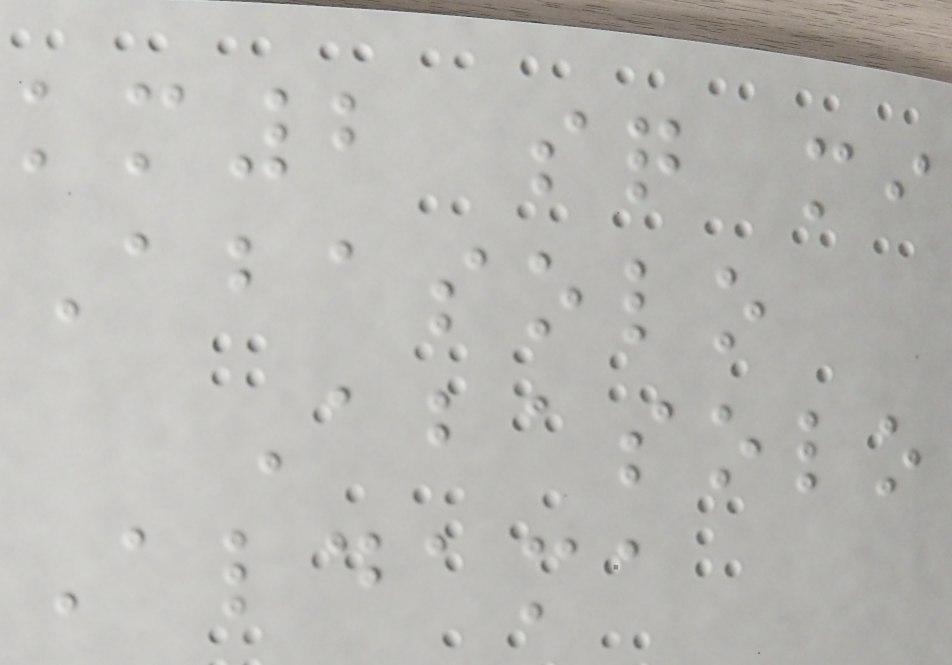km2 sq mi
Abasolo
Abasolo
Aldama
